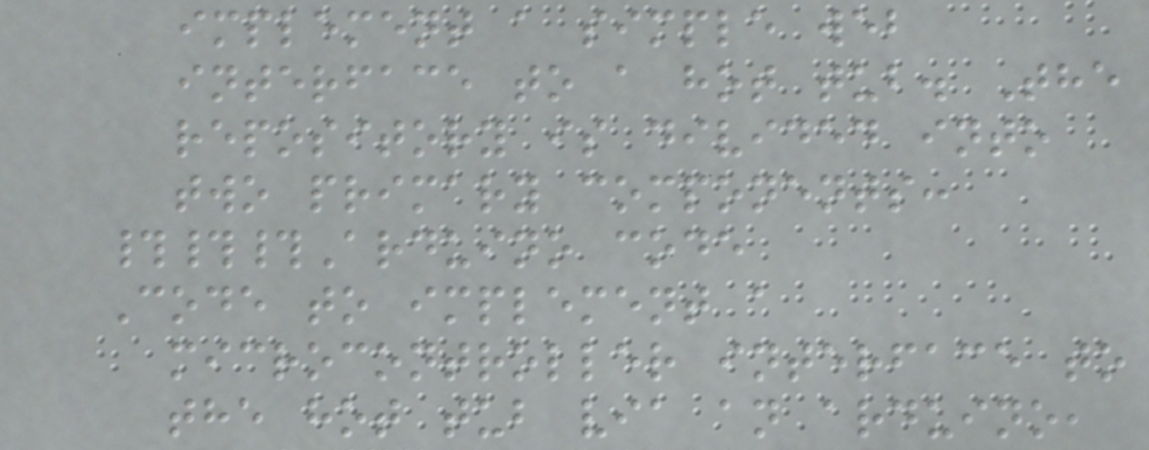implement a simple web
interface to a hot tub. The
repository is divided into
two primary components:
###Arduino code
Code to implement a
microcontroller interface to
the hot tub via an arduino,
